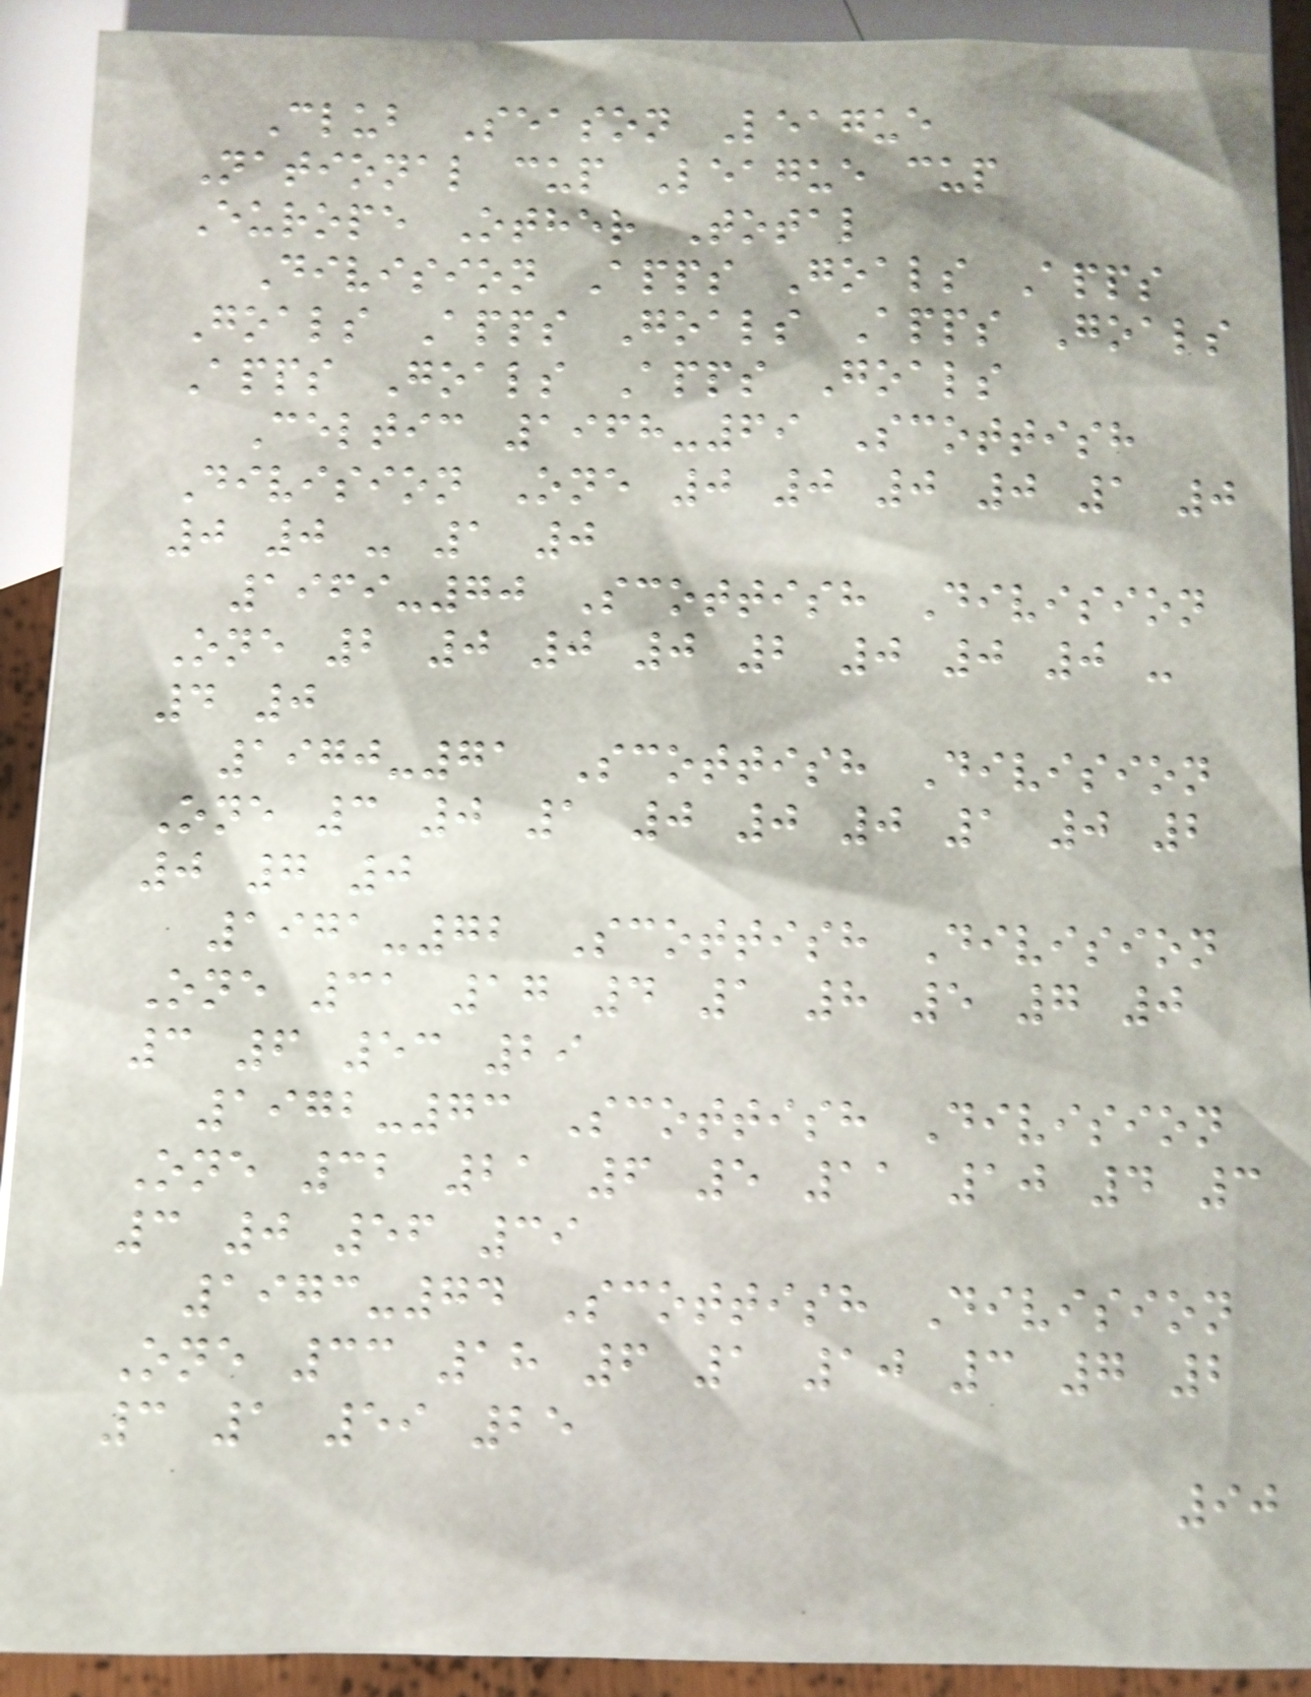Club Season League
National cup League cup
Europe Other Total
Division Apps Goals Apps
Goals Apps Goals Apps Goals
Apps Goals Apps Goals
Celtic 1968-69 Scottish
Division One 0 0 0 0 1 0
0 0 - 1 0
1969-70 Scottish Division
One 2 0 0 0 2 0 0 0 -
4 0
1970-71 Scottish Division
One 3 0 1 0 0 0 1 0 2
0 7 0
1971-72 Scottish Division
One 31 17 4 1 8 5 7 0
3 6 53 29
1972-73 Scottish Division
One 32 21 6 5 11 10 4 3
3 0 56 39
1973-74 Scottish Division
One 33 18 6 1 10 3 7 2
3 1 59 25
90
